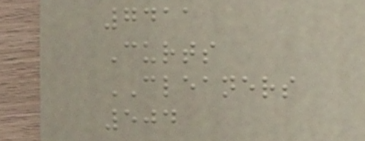7411
Curts
CLEANERS
504
